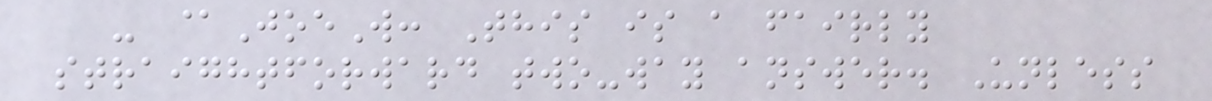- @JoeW: This is a fairly
straightforward two-way answer. Unless
